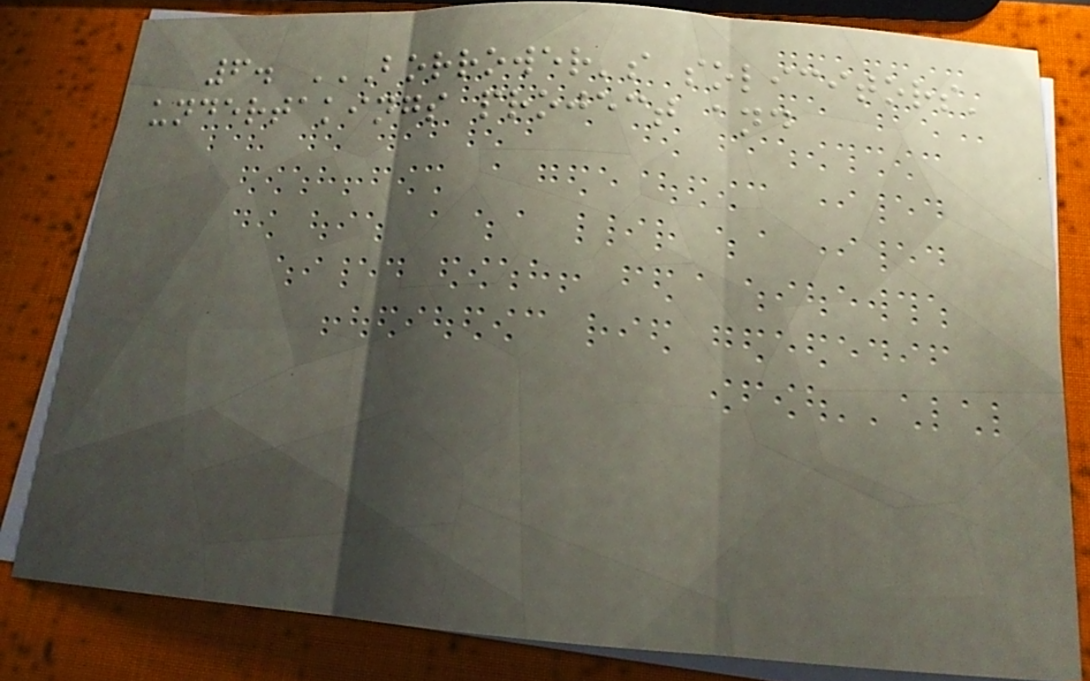6. BORROWER'S SOLICITORS'
UNDERTAKINGS PROJECT AND
